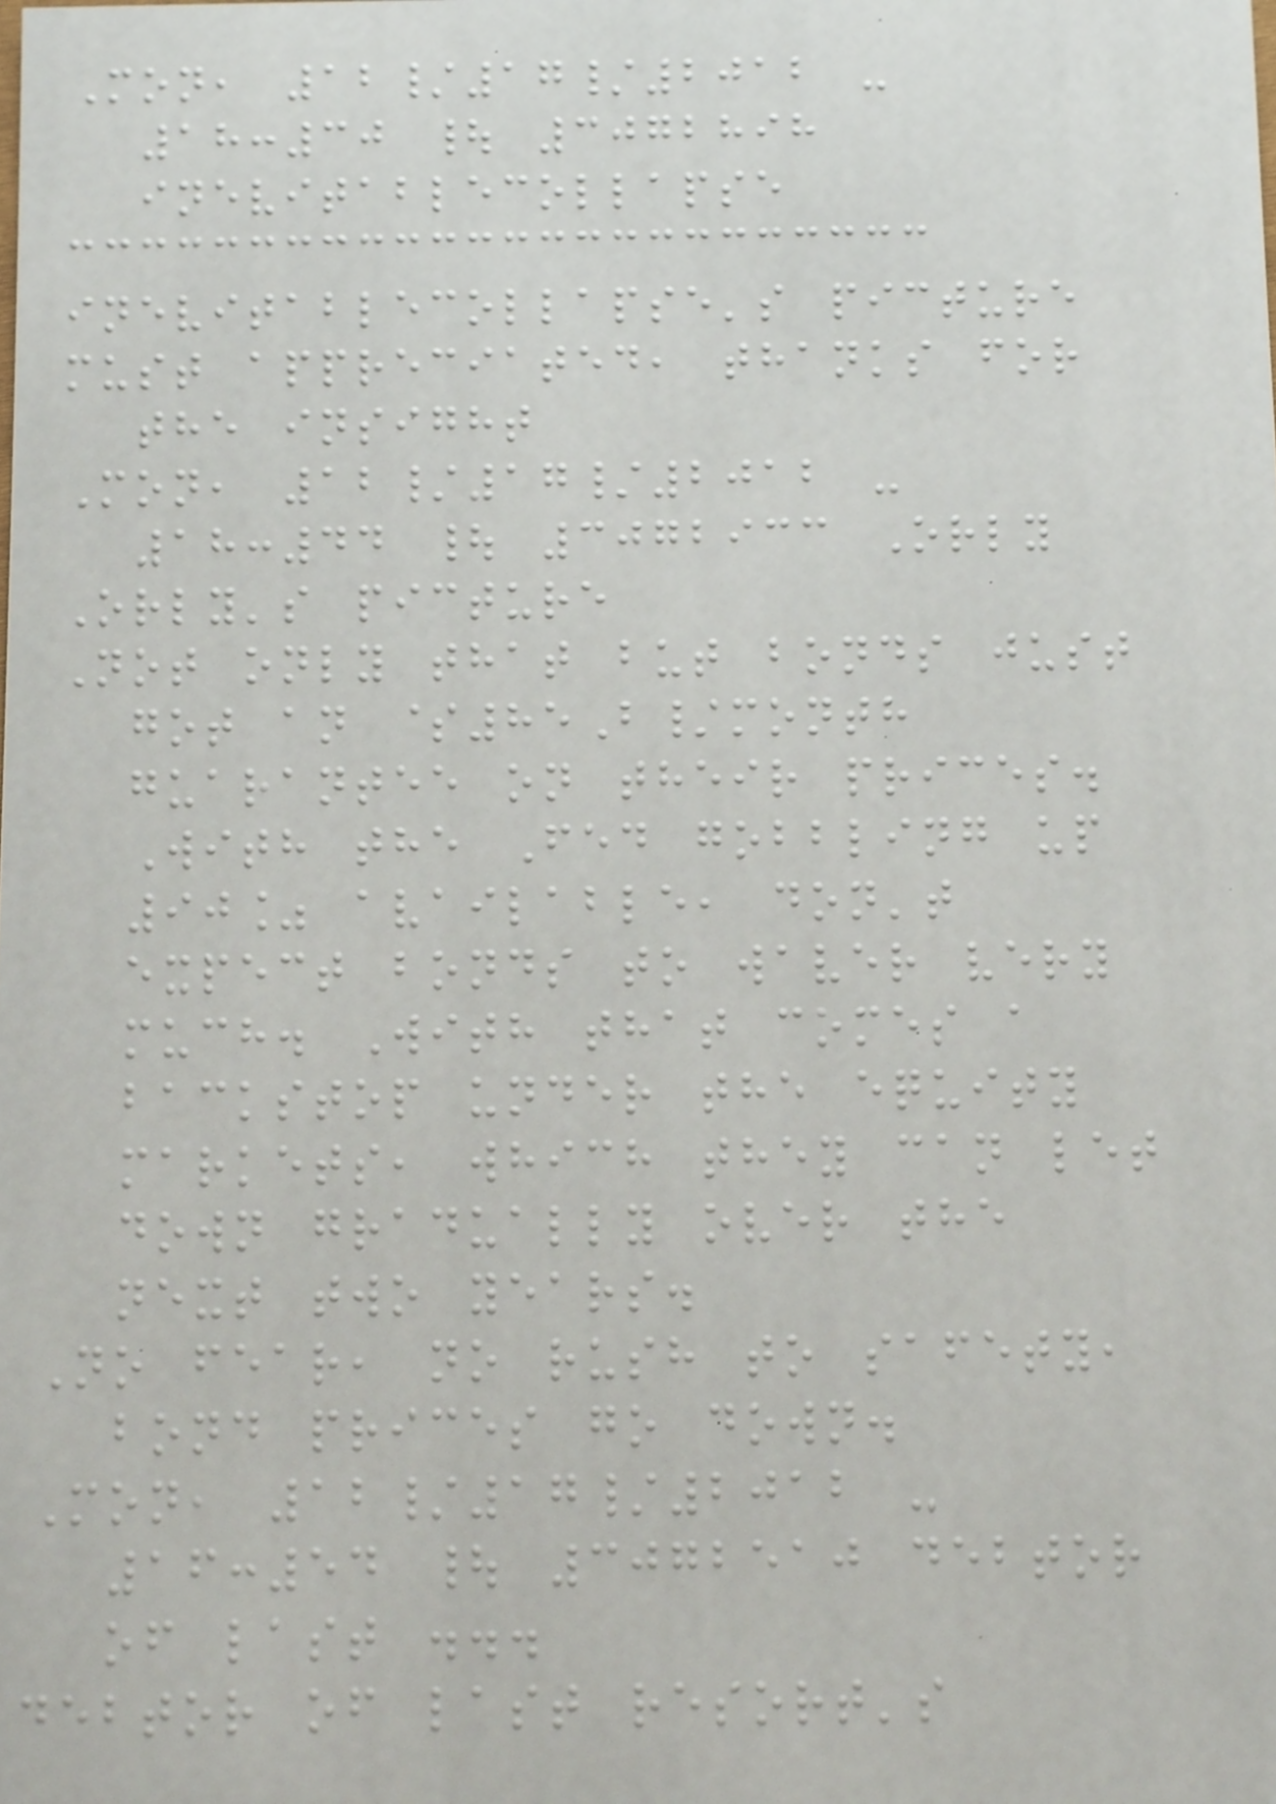Mon, 12/17/2012 -
18:30 | 3072898
inevitablecollapse
inevitablecollapse's picture
must appreciated, thanks for
the insight
Mon, 12/17/2012 -
18:44 | 3072933 Orly
Orly's picture
Not only that but bonds just
got an $85B/month
guarantee on their prices.
With the Fed gobbling up
90% available, don't
expect bonds to waver very
much. With that comes a
backstop under the equity
markets, which they can let
down gradually over the
next two years.
No fear, no rush to safety,
bond prices go down.
Mon, 12/17/2012 -
16:54 | 3072510 debtor
of last ...
debtor of last resort's
